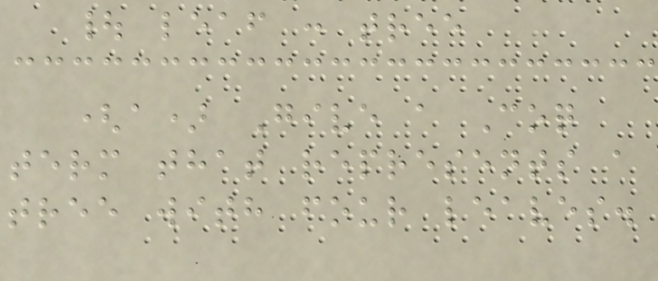| leaf : tree
(a) Give a Coq
term that represents a
tree with four leaves.
